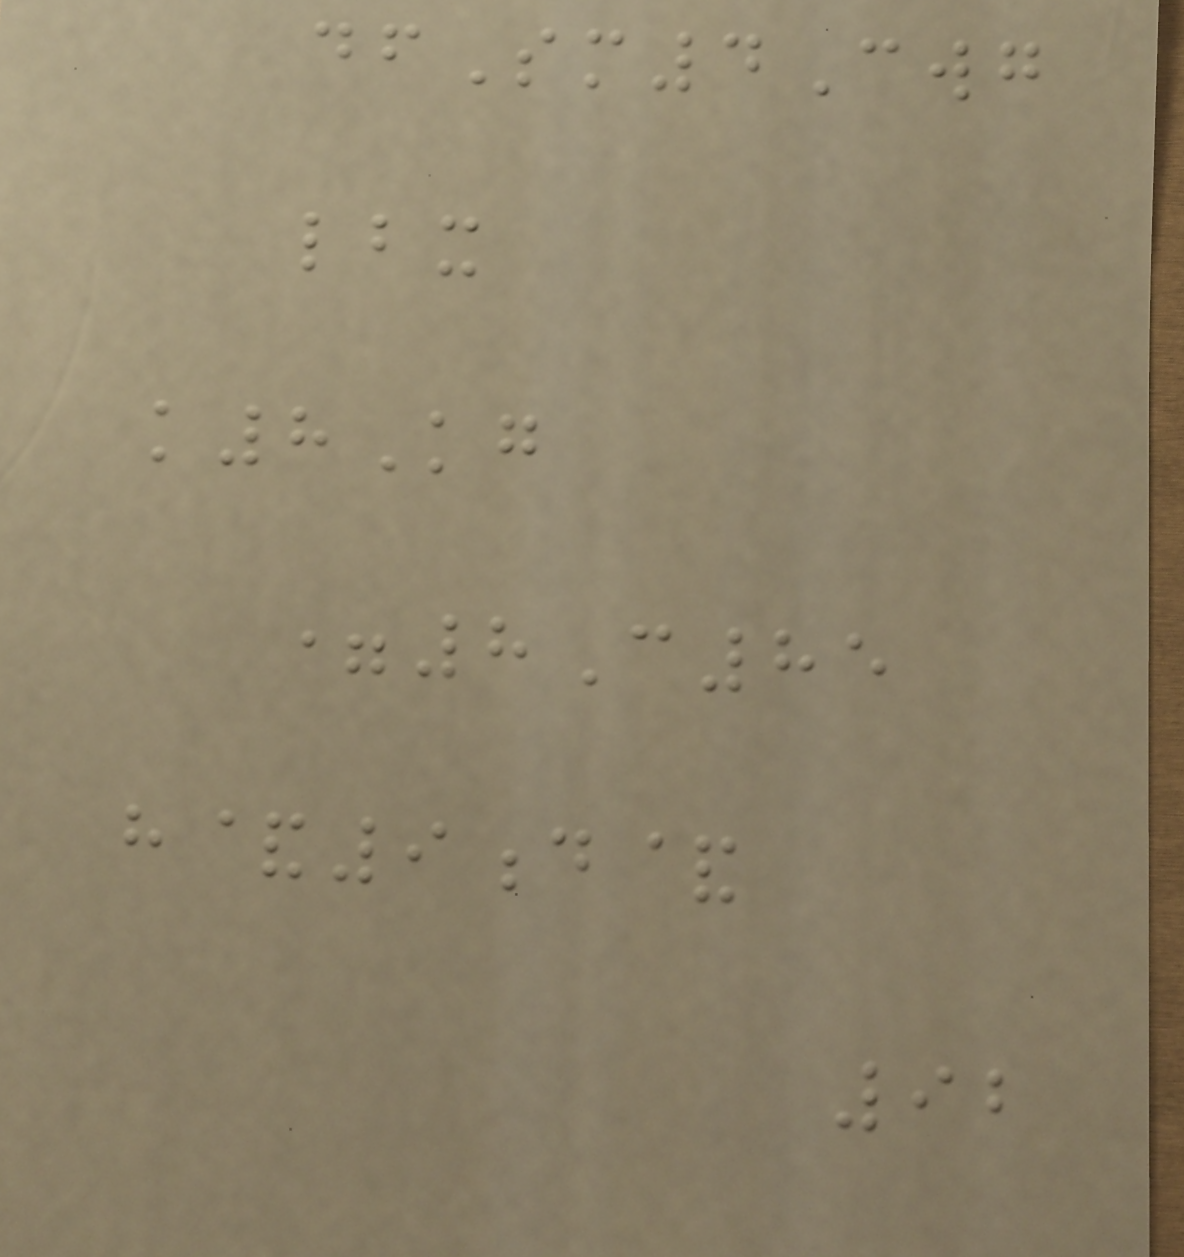dfSm4Cwg
lbx
k8Kg
=8C85
h&9d&
92
